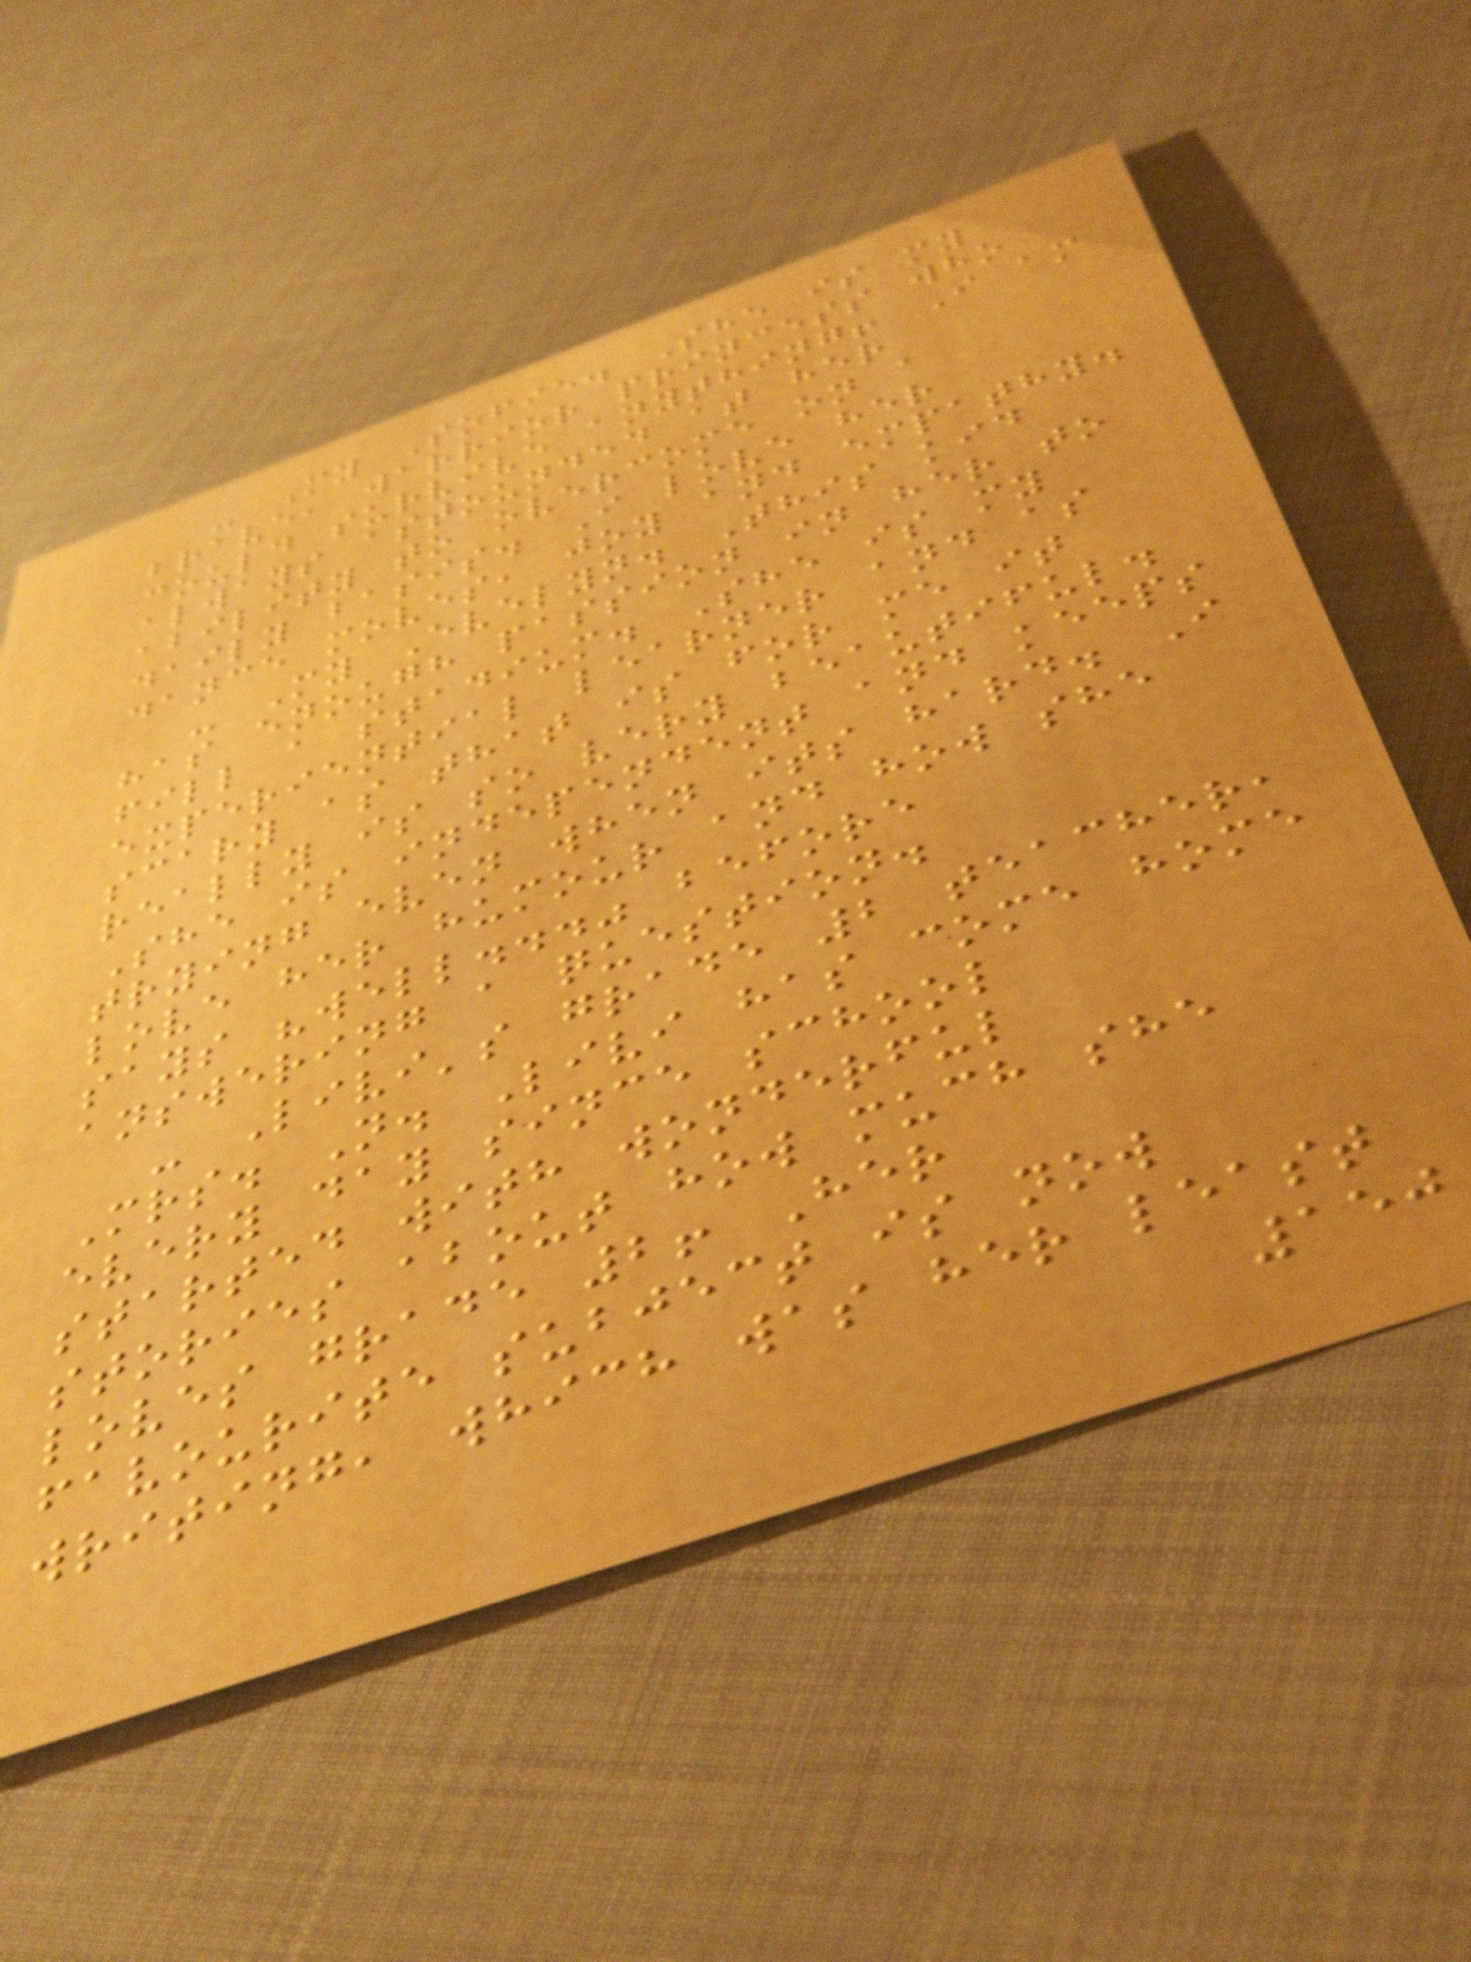- My Sofie. She is my
brave, warrior princess who
could survive anything! I am
always astounded at her
ability to overcome on a
daily basis. I love her
dance moves, joy and empathy.
- My Evelyn. This kid
has enough passion in her to
fill a stadium. She is my
experiential learner and as
scary as that is for me it
really is so very beautiful.
She is independent and keeps
trying even when its hard. I
love her humour and how she
says "well..." before
answering a question.
- Livi's grade 2 teacher,
Mrs. N. Livi has come home
every day since school
started with wonderful
stories about how much she
loves grade 2! Her
favourite subject is now
writing, which was her least
150
